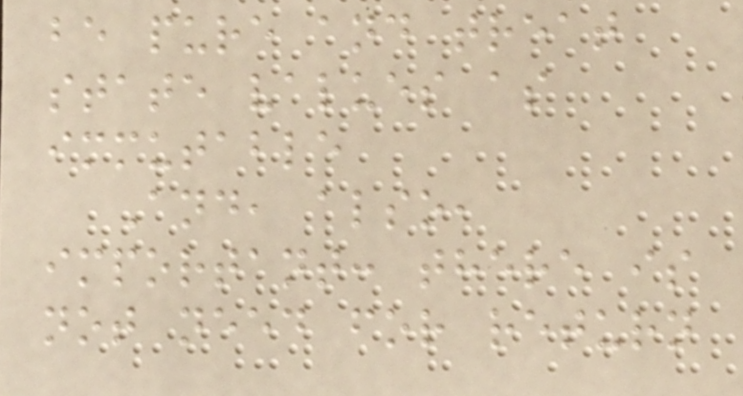be pure and treat
state values as
immutable
And, also,
important: there is
not need for return
